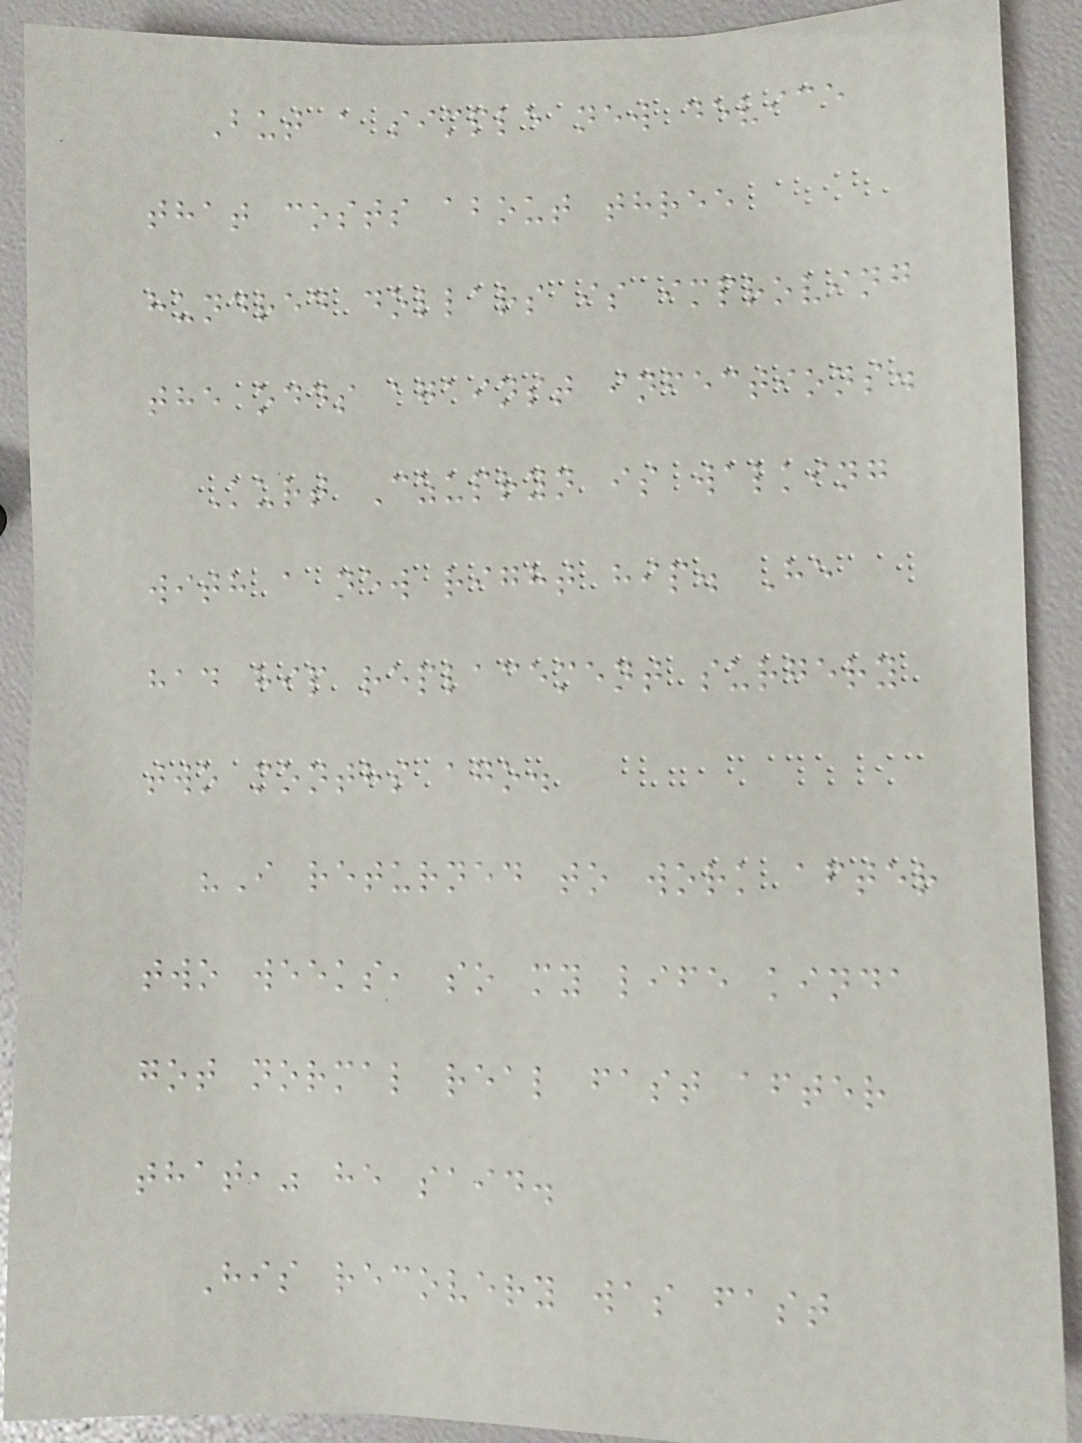But a simple new device
that costs about three
hundred dollars is improving
the odds against infections.
Kurt Czupryn is walking
with a new right hip. He
had hip replacement surgery
two months ago.
"I returned to work after
two weeks, so my life kinda
got normal real fast after
that," he said.
His recovery was fast
